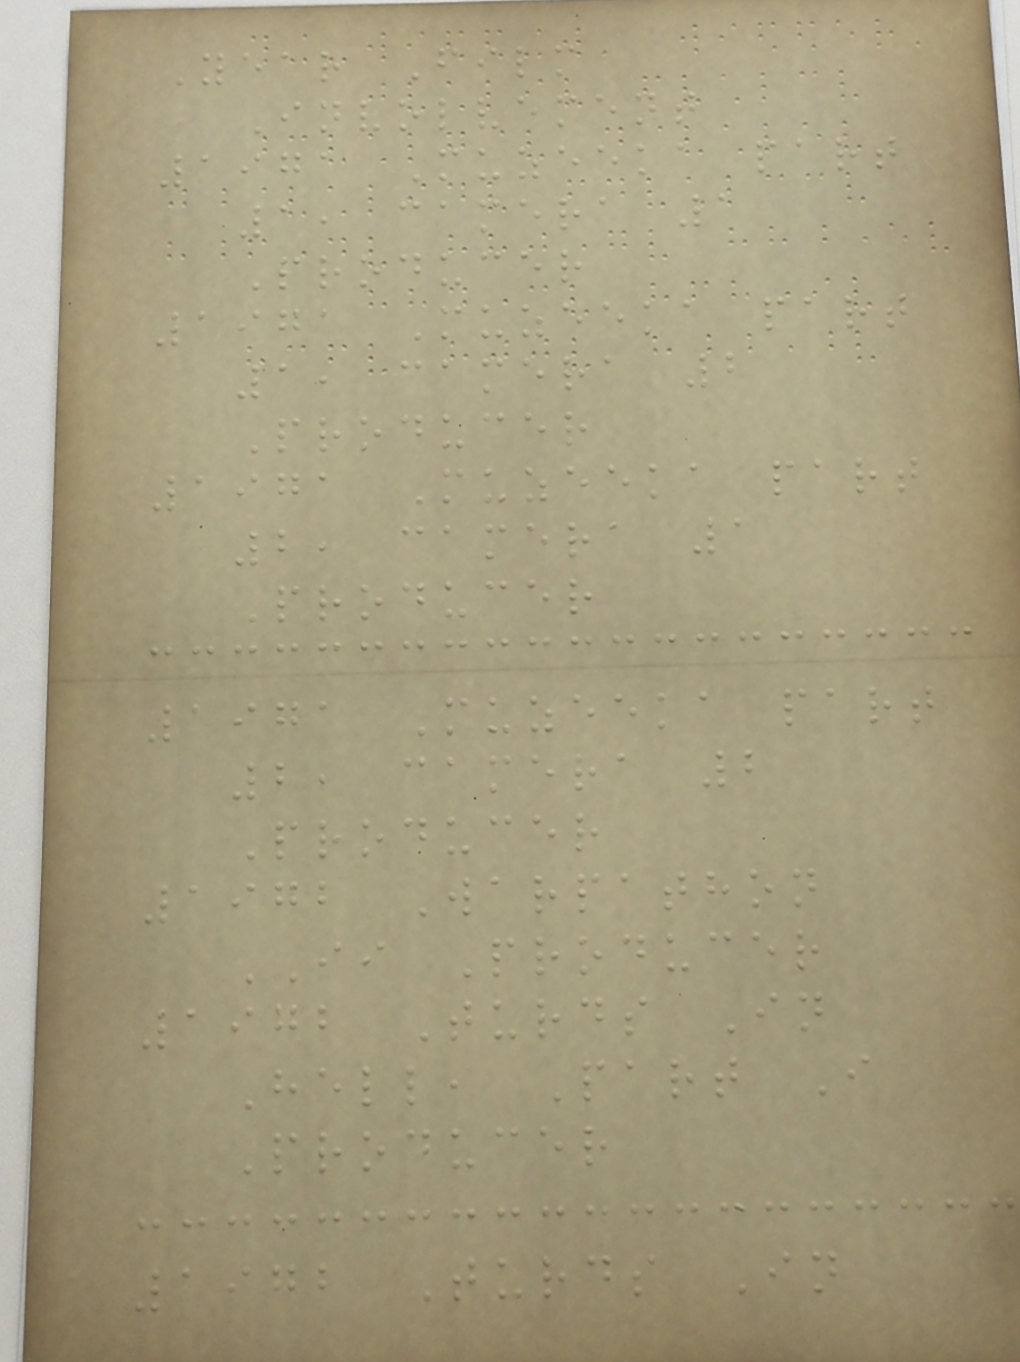Year Film
Involvement
1971 Muzeeka part
1, camera 1
Producer
1971 Muzeeka part
1, camera 2
Producer
1971 Muzeeka part
2, camera 1
Producer
1971 Muzeeka part
2, camera 2
Producer
1972 Warpathon
II Producer
1972 Turds In
Hell, Part I
Producer
1972 Turds In
